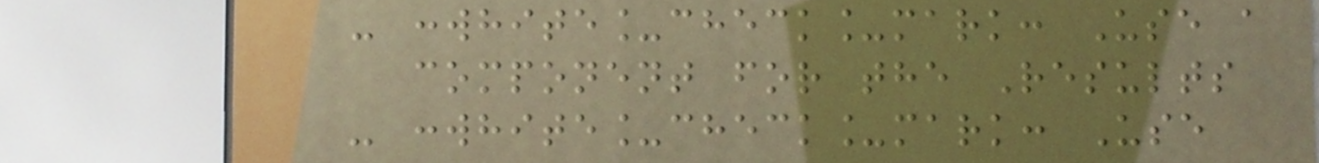- :white_check_mark: Use a
component for the Results
- :white_check_mark: Use
